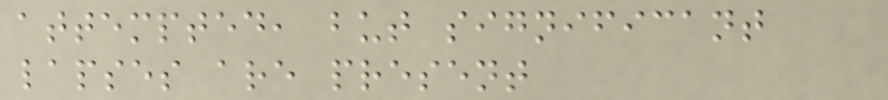attempted, but significant
lapses are present
